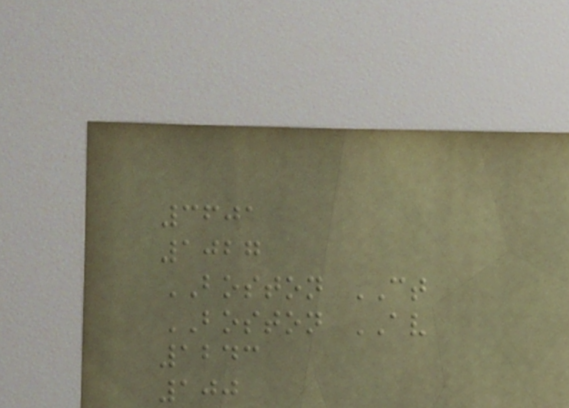3601
1027
BOSTON CT
BOSTON AV
1243
100
